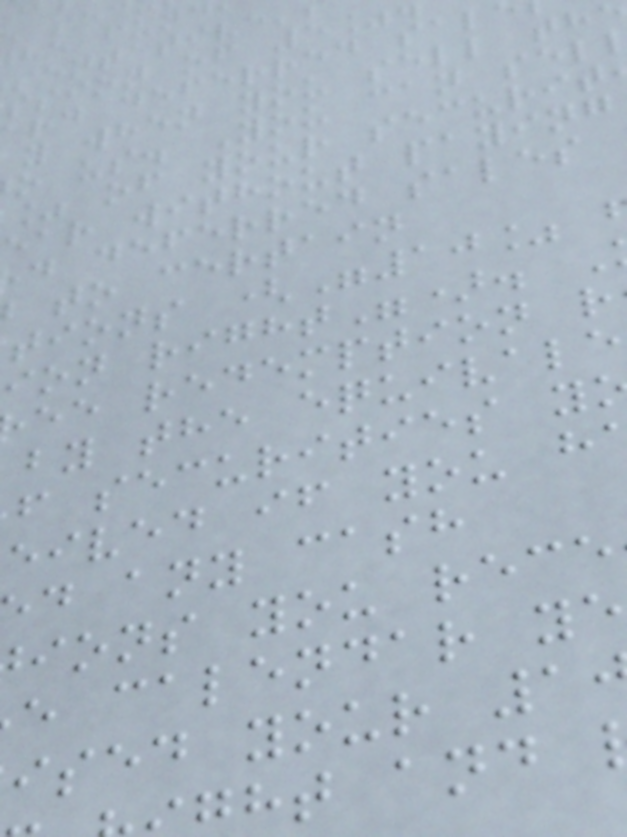ssion of 5%
rd deferred sal
y when you sell th
o us. You can sel
% of your securit
ear without paying
d deferred sales
to certain
tions ("10%
ion right").
ee redemption r
by the equivale
f securities y
eived if you h
d any cash
ions you rece
e calendar ye
ised your 1
